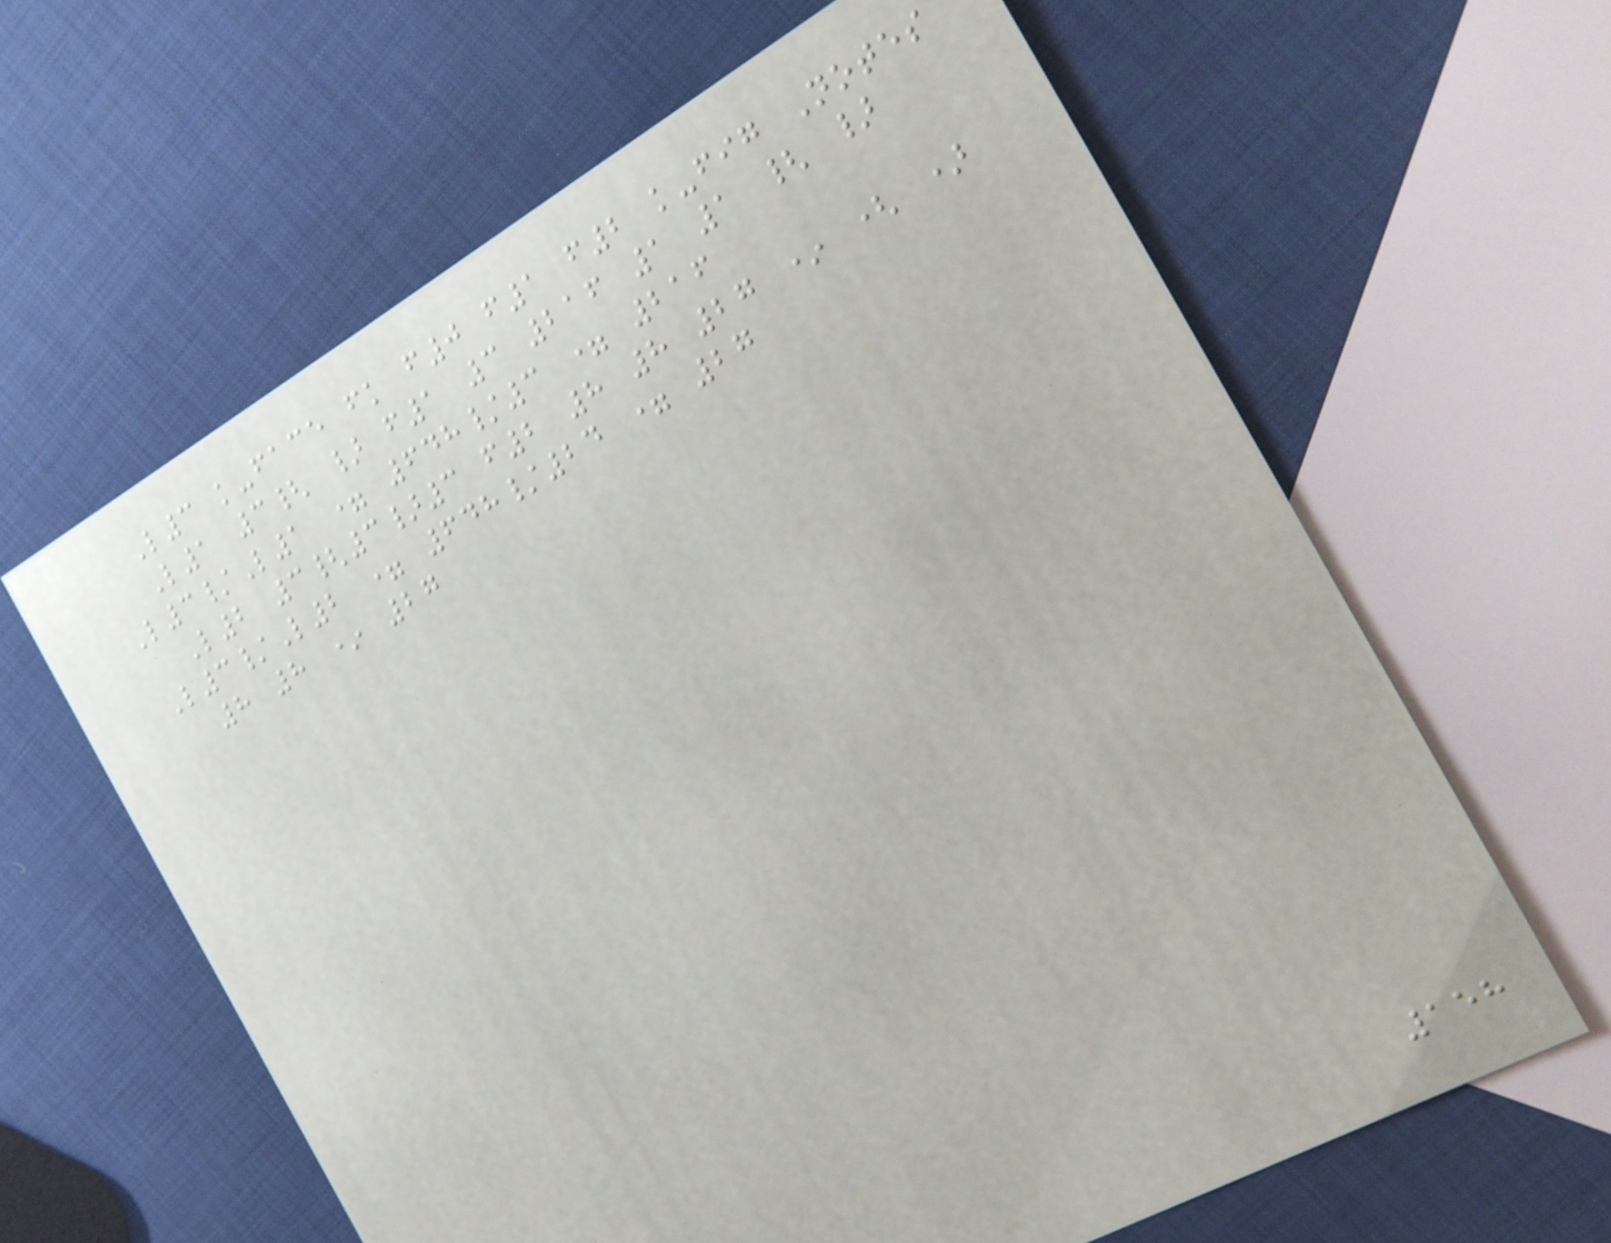L3 k-face fk f0 f1 f2 k-fig Notes
L1 3{ } f1 3 216 1 1 { }
L3/L1 = 648/3 = 216
L2 3{3}3 f2 8 8 27 * ( )
L3/L2 = 648/24 = 27
8 8 * 27
158
